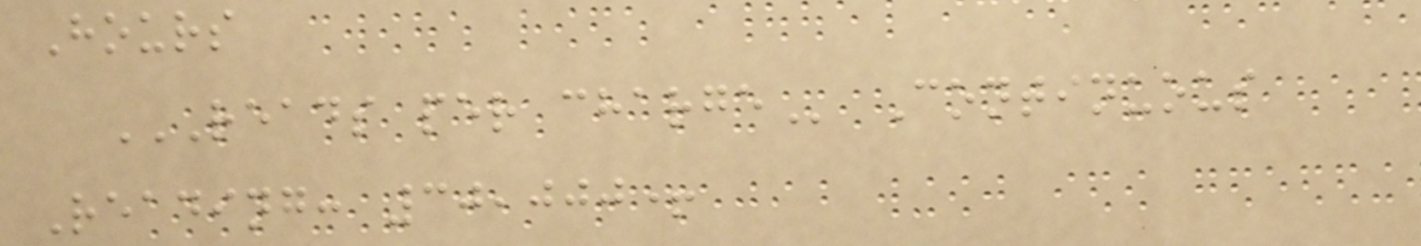Hours
READS PER CHARGE Continuous
Reading: 30,000+
